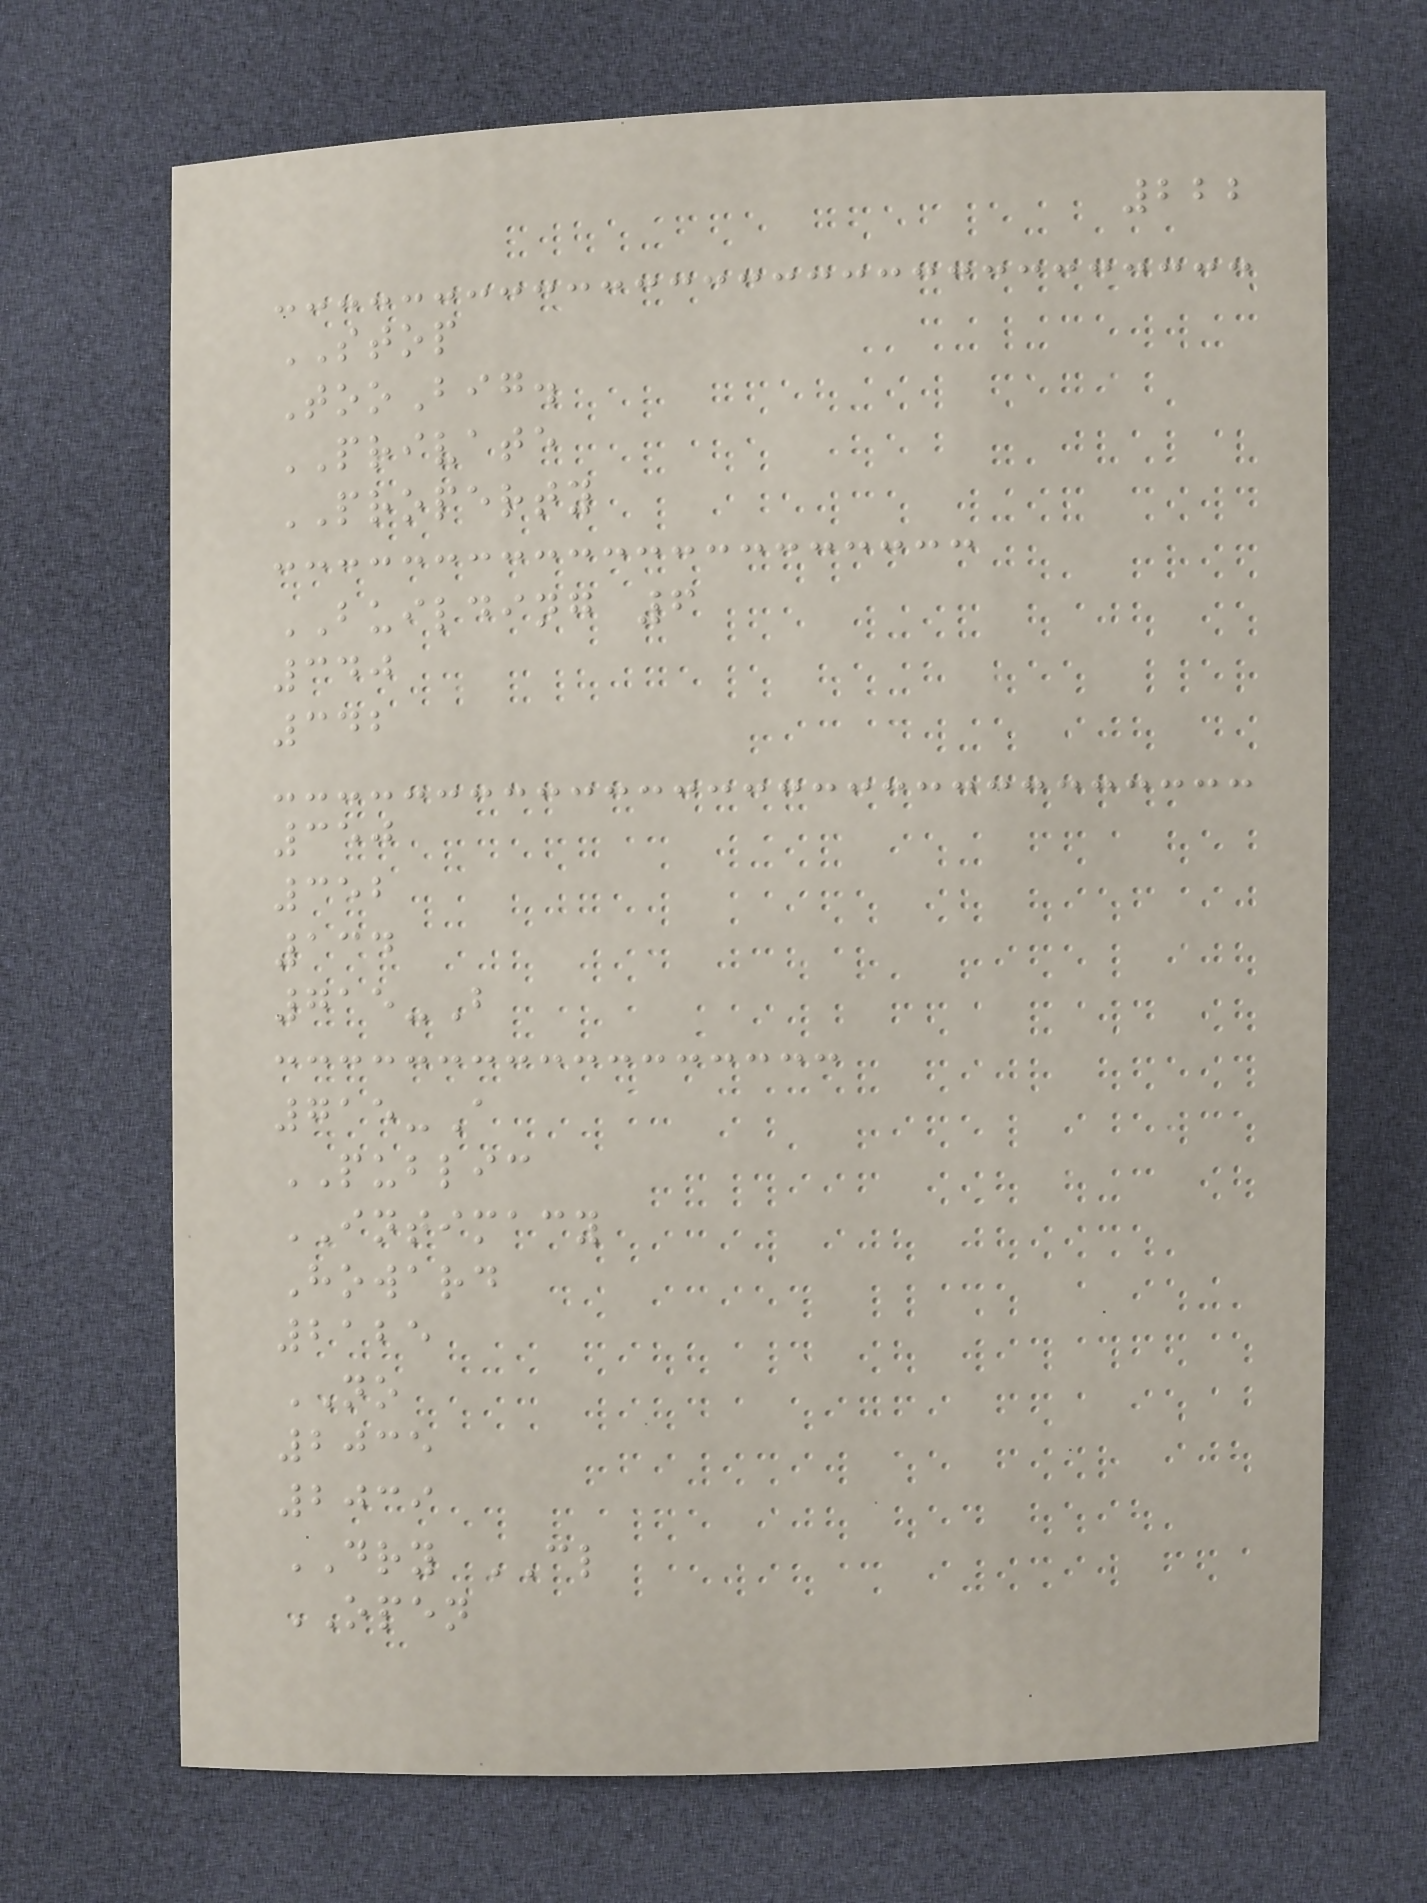222
STOP
TooBig.
PRIVATE
PROPERTY
BUILDING 6
340
342
350
352
134
715-B
715-A
PUBLIC
INTIMACY
Howard
2125
NO
2035
2039
DRY CL
OPEN
